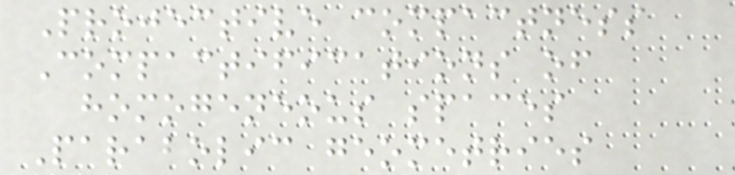Projective compactness
Compactifications of
homogeneous spaces
Parabolic geometries
